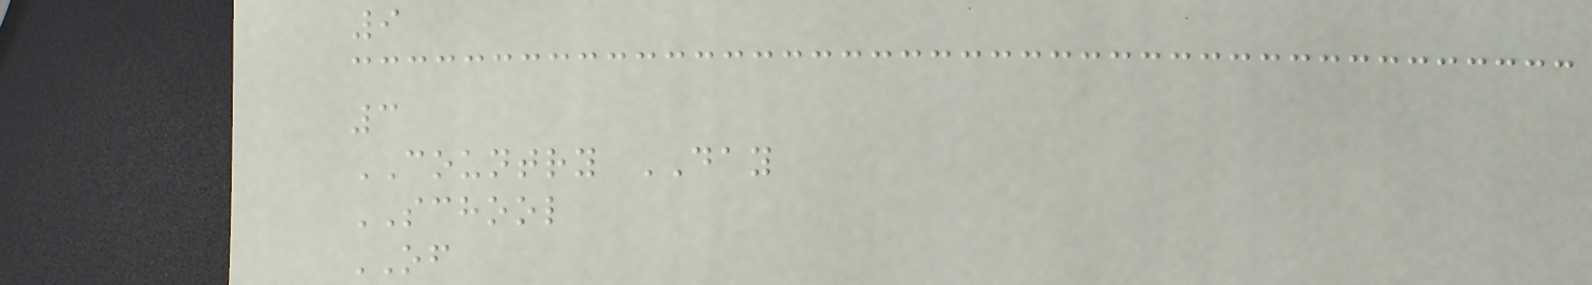9
3
COUNTRY DAY
SCHOOL
OF
